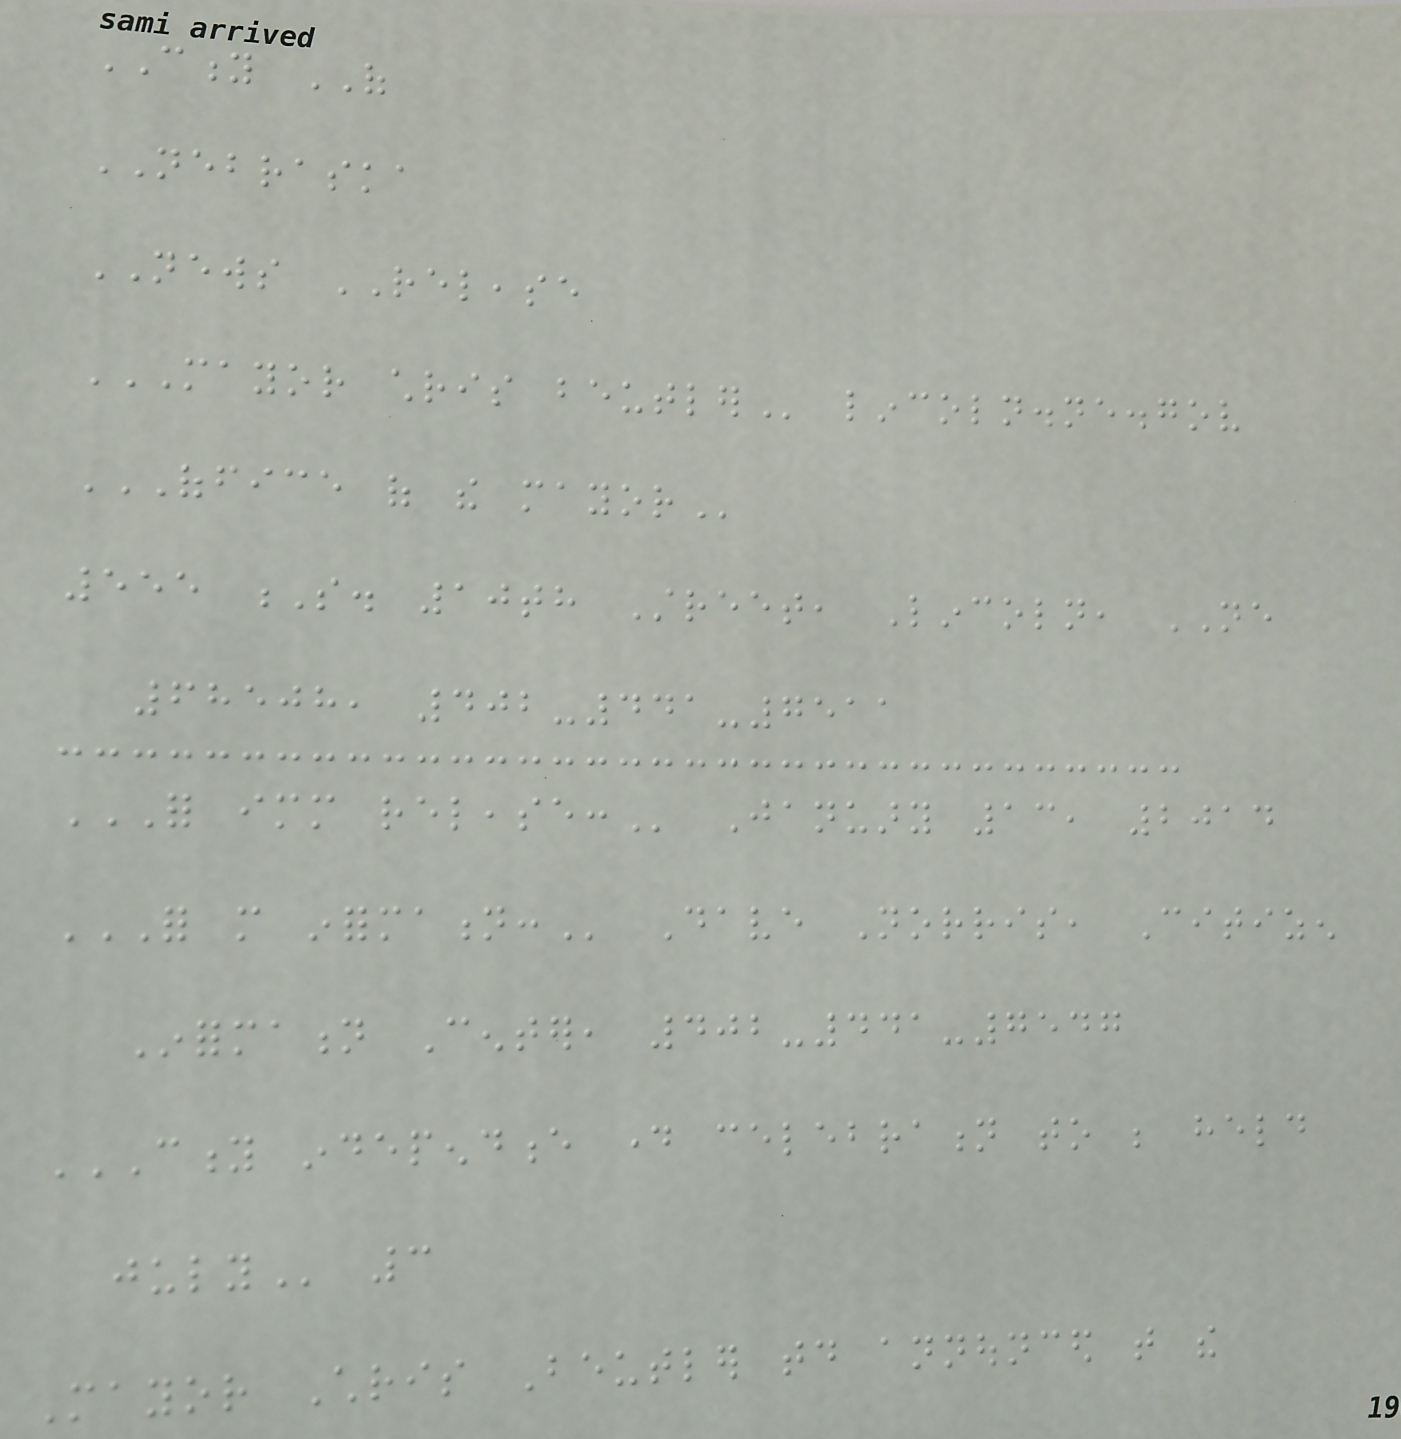CITY OF
NEBRASKA
NEWS RELEASE
MAYOR CHRIS BEUTLER lincoln.ne.gov
OFFICE OF THE MAYOR
555 S. 10th Street, Lincoln, NE
68508, 402-441-7511
FOR IMMEDIATE RELEASE: January 13, 2014
FOR MORE INFORMATION: Dave Norris, Citizen
Information Center, 402-441-7547
CITY INDEPENDENCE DAY CELEBRATION TO BE HELD
JULY 3
Mayor Chris Beutler today announced that the
